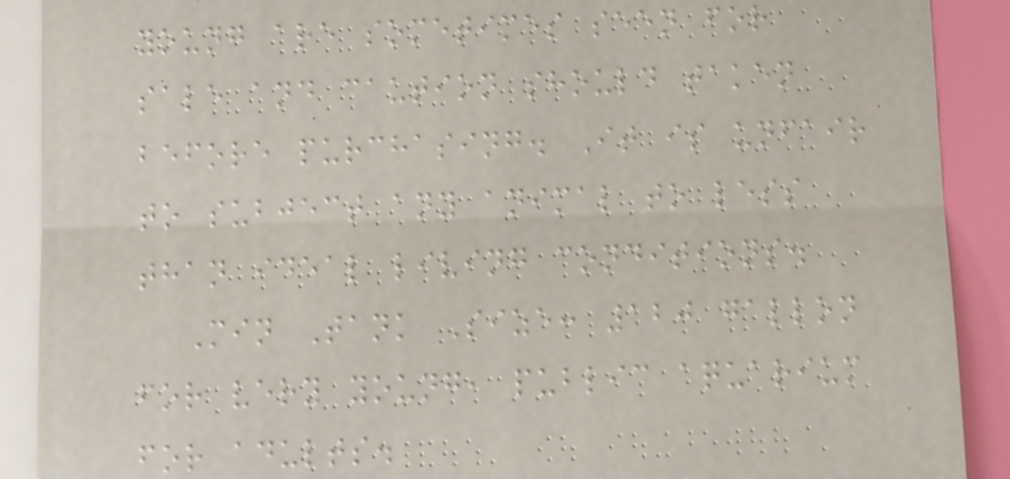young are sometimes seen for
sale and caution should taken
before purchasing. It is unfair
to subject any animal to less
than ideal living conditions.
Min Tank Size: 120 gallon
for very young, public aquarium
for adults.
